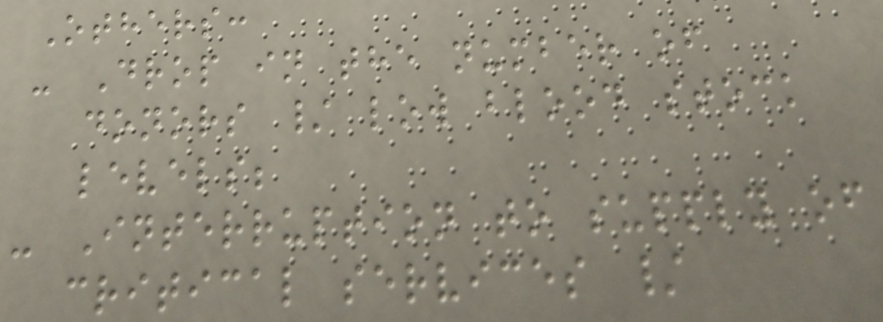Others:
- Drop in the number of
donors / low blood stock
levels;
- Interruption to supply of
critical services /
